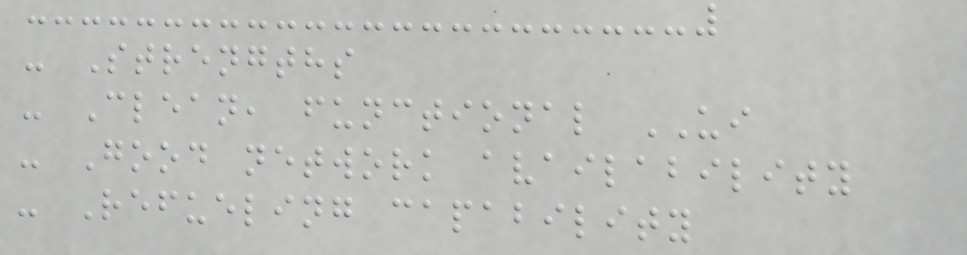- Strengths
- Clean, functional UI
- Good network availability
- Refueling capability
